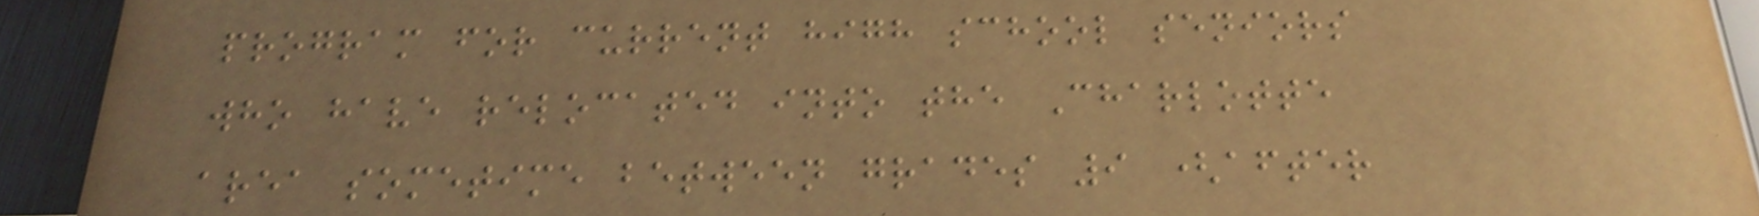program for current high school seniors
who have relocated into the Charlotte
area sometime between grades 9 (after
